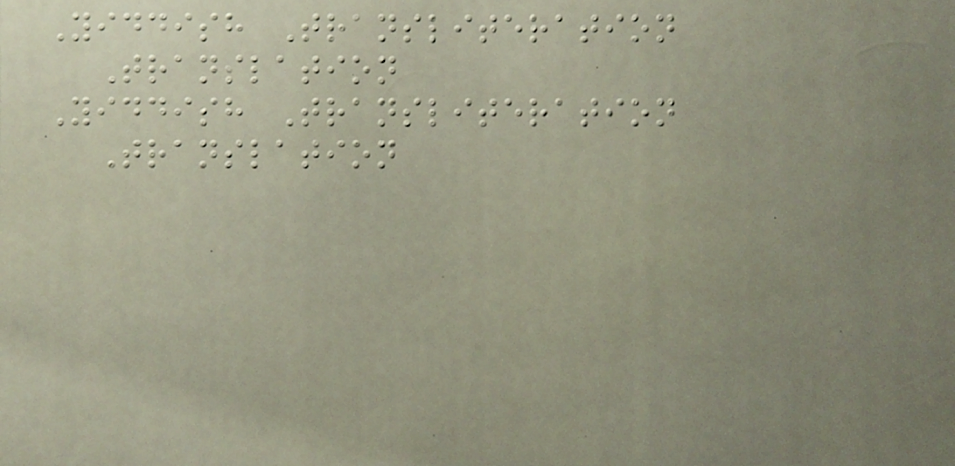Yiddish Transliteration
Translation
Yiddish Transliteration
Translation
